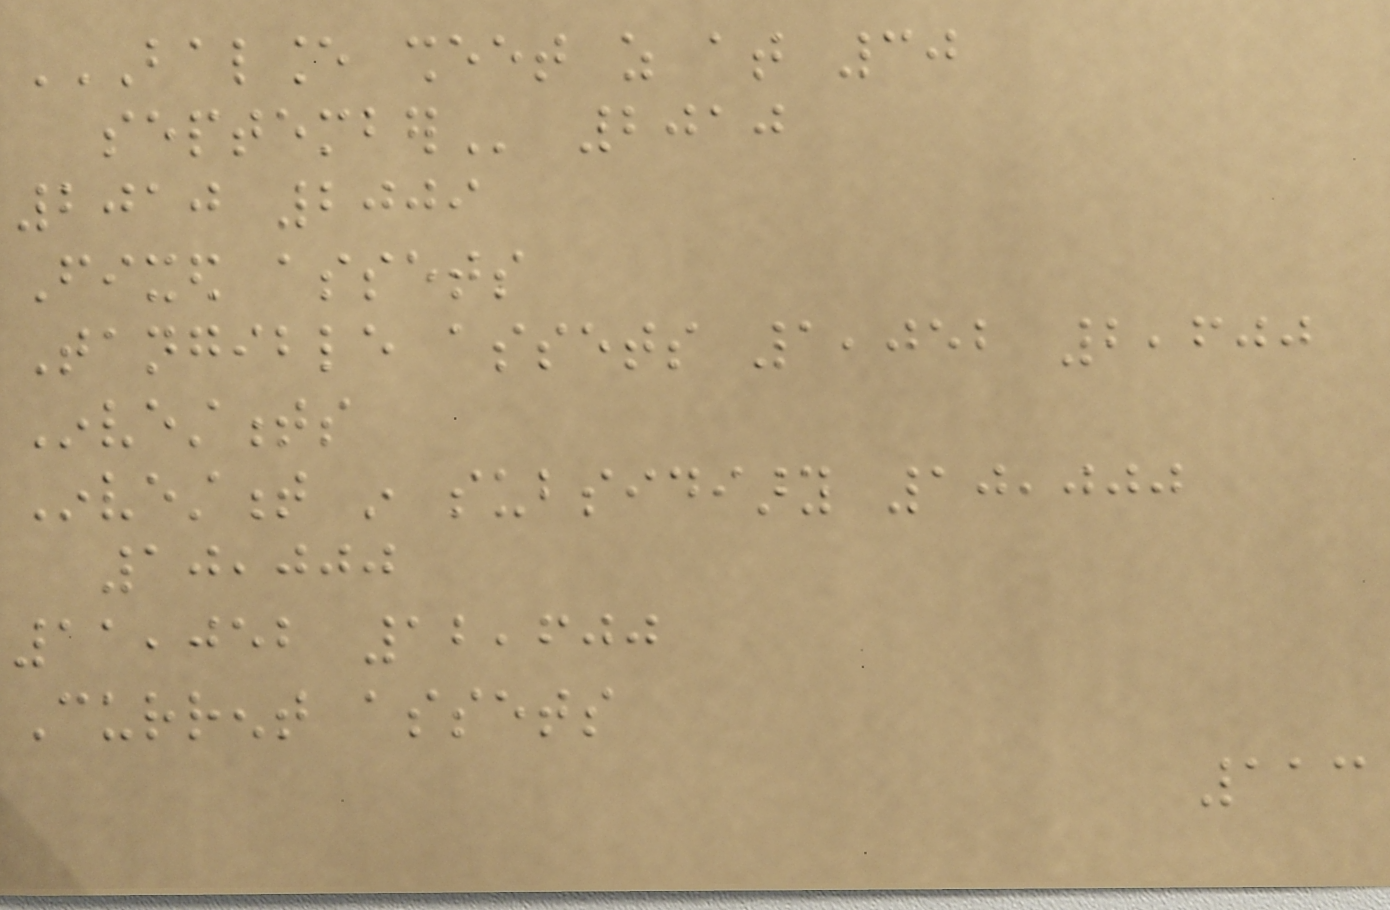BALANCE SHEET AS AT 30
SEPTEMBER 2010
2010 2009
Fixed assets
Tangible assets 1,052 2,600
Investments
Investment in subsidiary 10,000
10,000
11,052 12,600
Current assets
113
